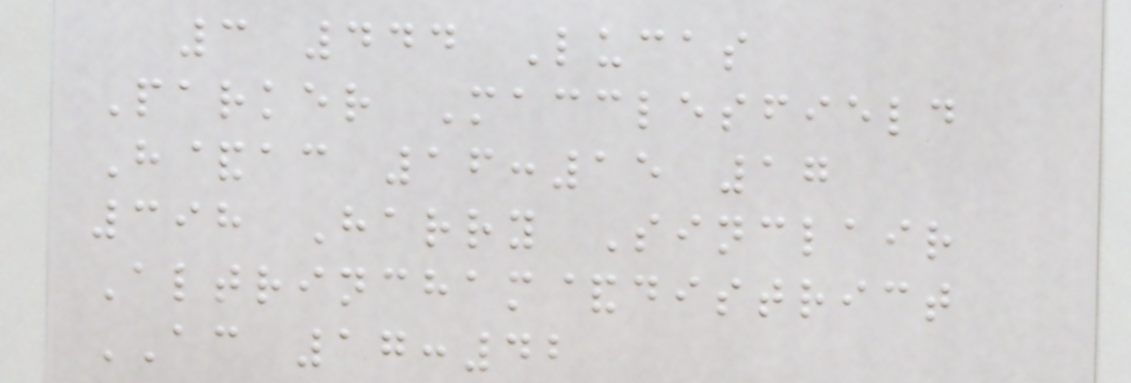3 444 Lucas
Parker Macclesfield
H&ac 16:15 17
398 Harry Sinclair
Altrincham&district
AC 17:42
